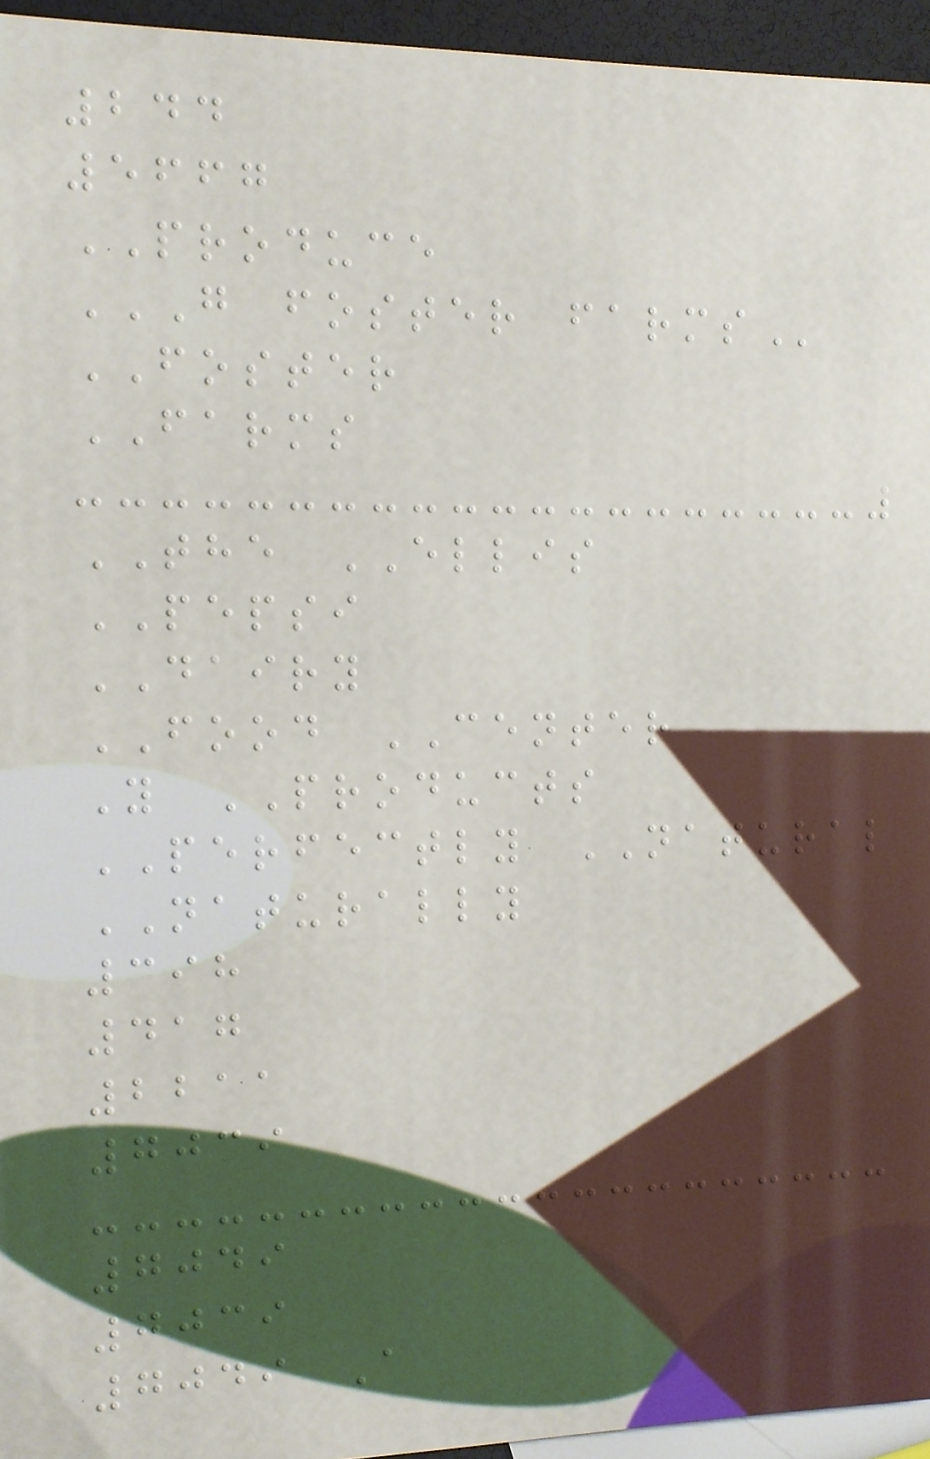244
5667
PRODUCE
G FOSTER FARMS
FOSTER
FARMS
THE ELLIS
PEPSI
DAIRY
FOOD CENTER
Y PRODUCTS
PERFECTLY NATURAL
NATURALLY
398
417
2211
7039
7049
7039
7049 A
